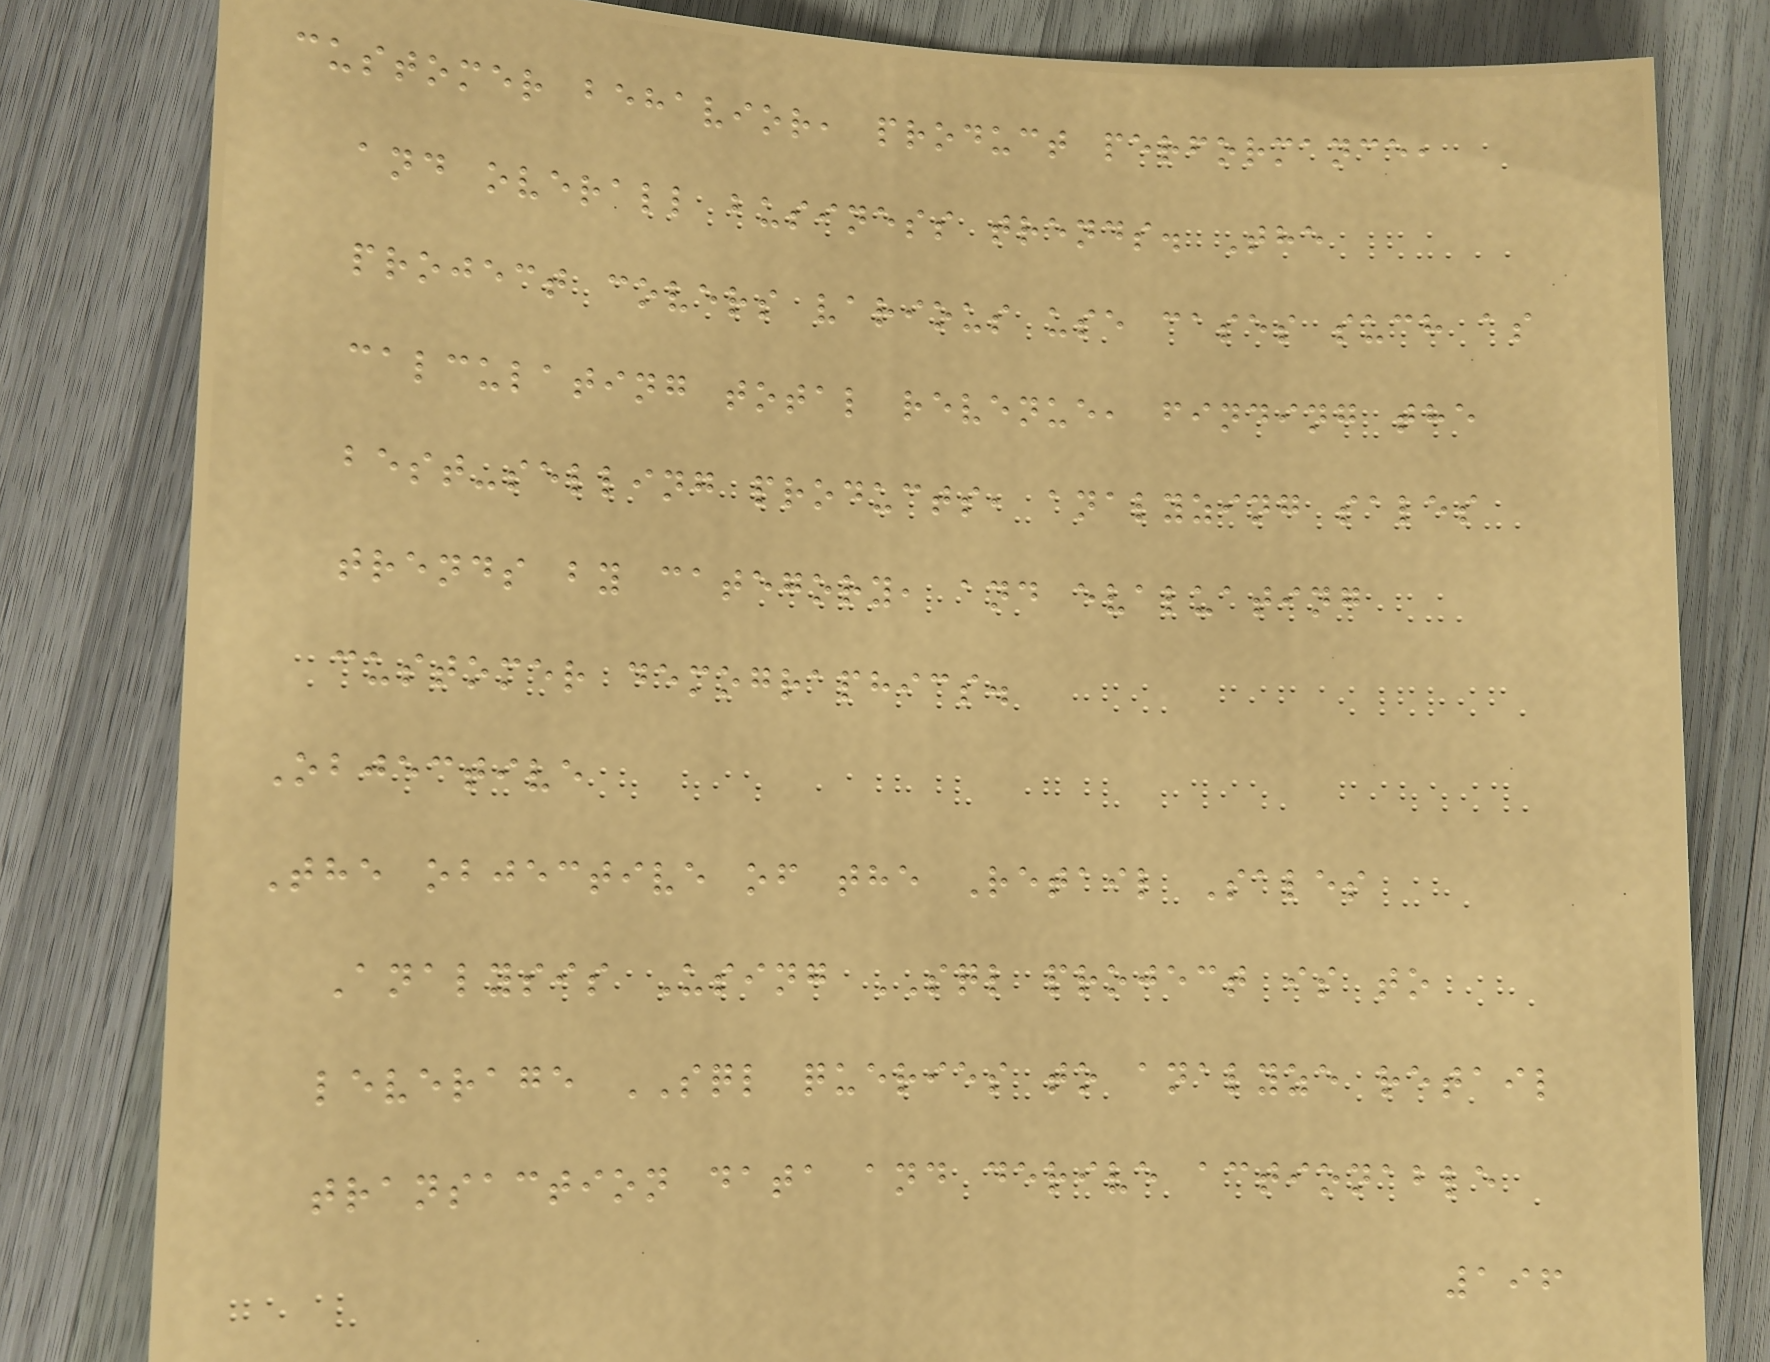customer behavior, product performance,
and overall business trends. The
project covers various use cases such as
calculating total revenue, finding the
best-selling products, analyzing sales
trends by category, and evaluating
customer demographics.
Objective
The objective of the Retail Sales
Analysis Using SQL project is to
leverage SQL queries to analyze retail
transaction data and derive actionable
196
